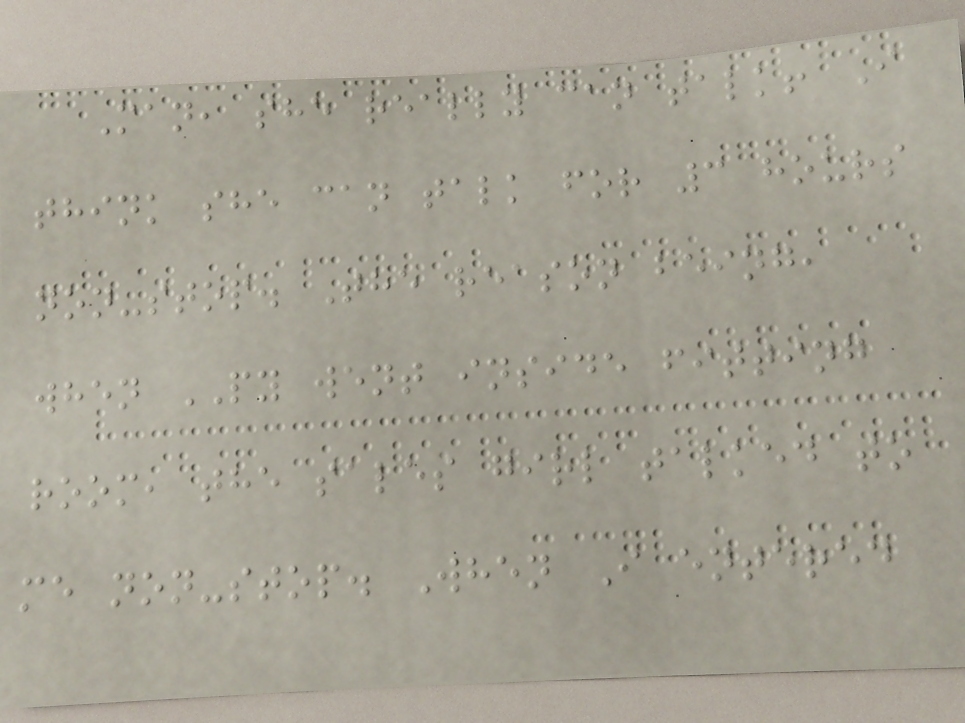Man, she really can talk! I
think she can talk for 3 hours
non-stop. The reason being,
when PY went inside fitting
room, the sales girl talked to
me non-stop. When I entered
